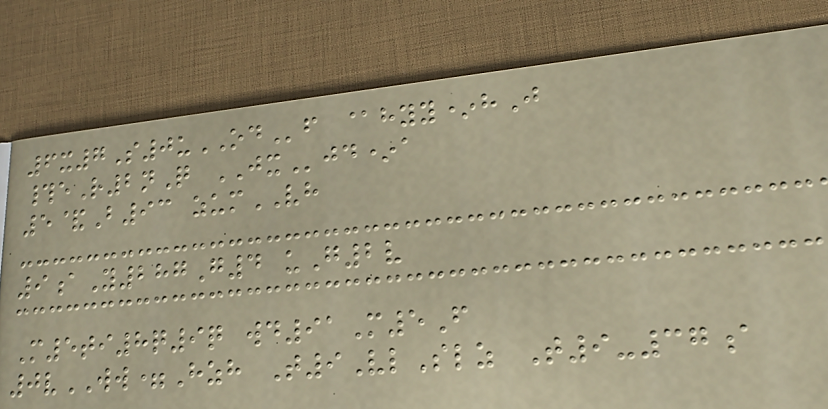6x7S0uODf @hyy*hJ
#eR2nQ JXjd*a
5&B93 zumVH
9aY287G4 uG2v
M5ti8q9q wd91M5F
0vWW=Hzh T9VlSlz T9-37a
